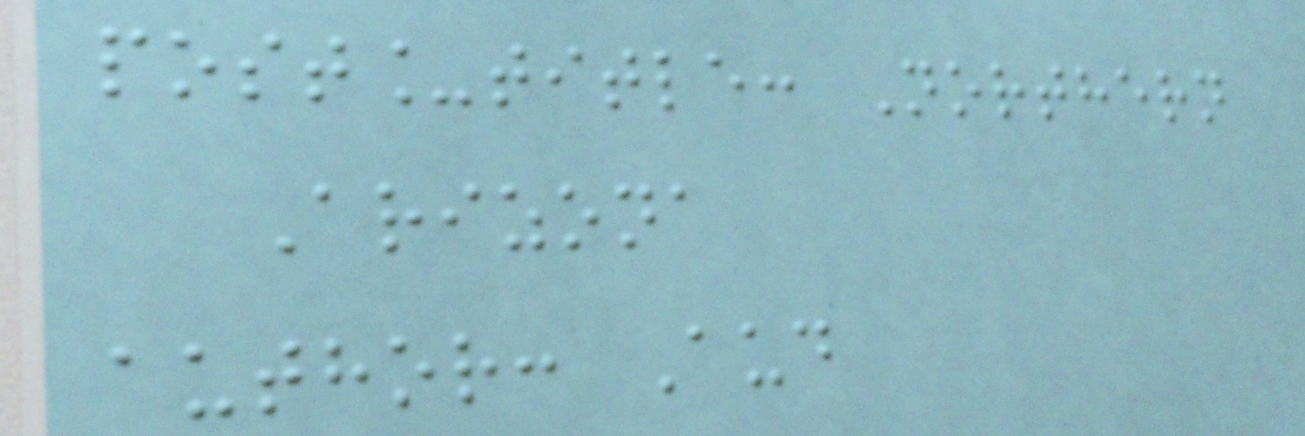post_title: Northern
Arizona
author: Aud
